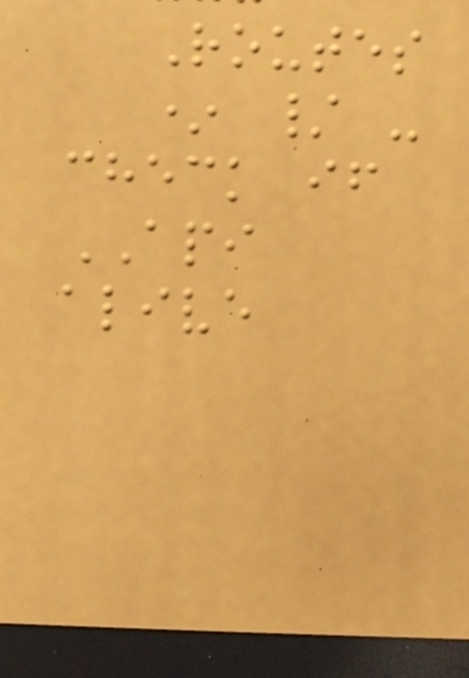Routes
* / -
check if
API
alive
